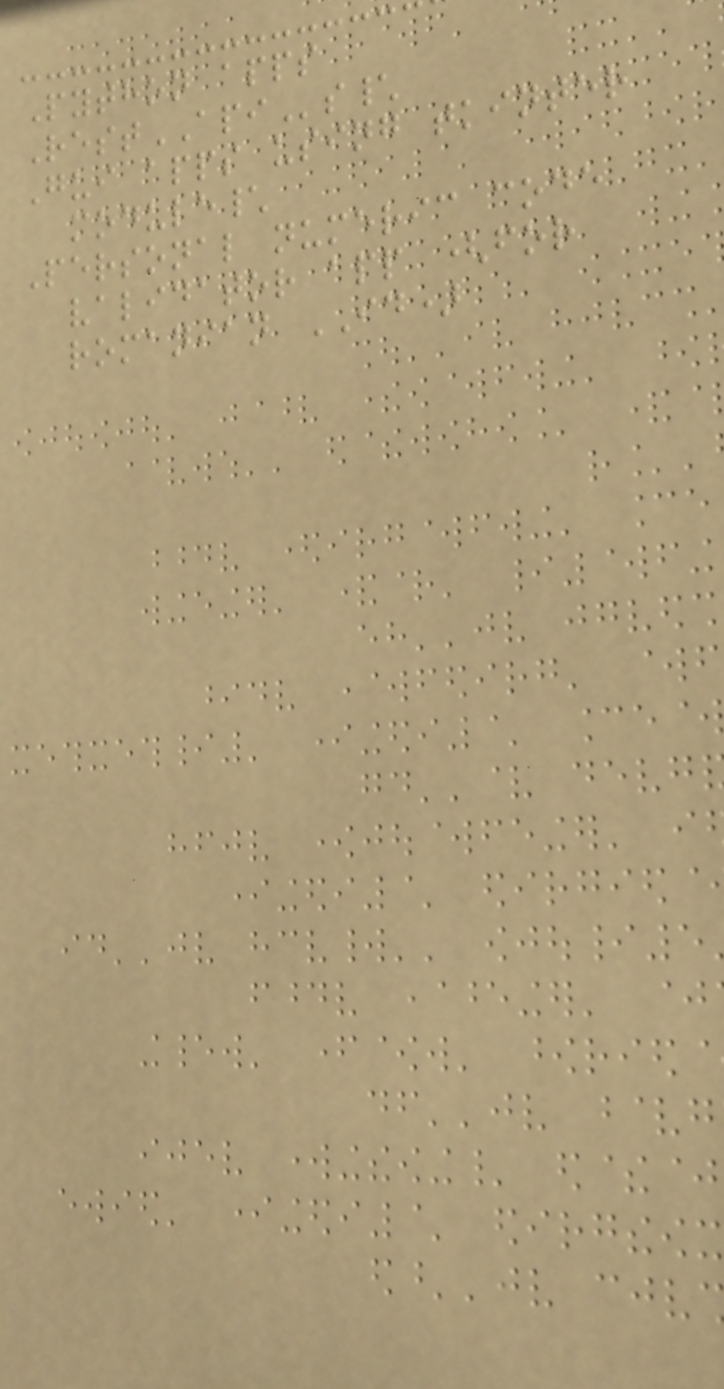Python apps
RestAPIs\
Gui apps using tkinter
module\
Personal numeric code
validator app (for
romanian ID)
